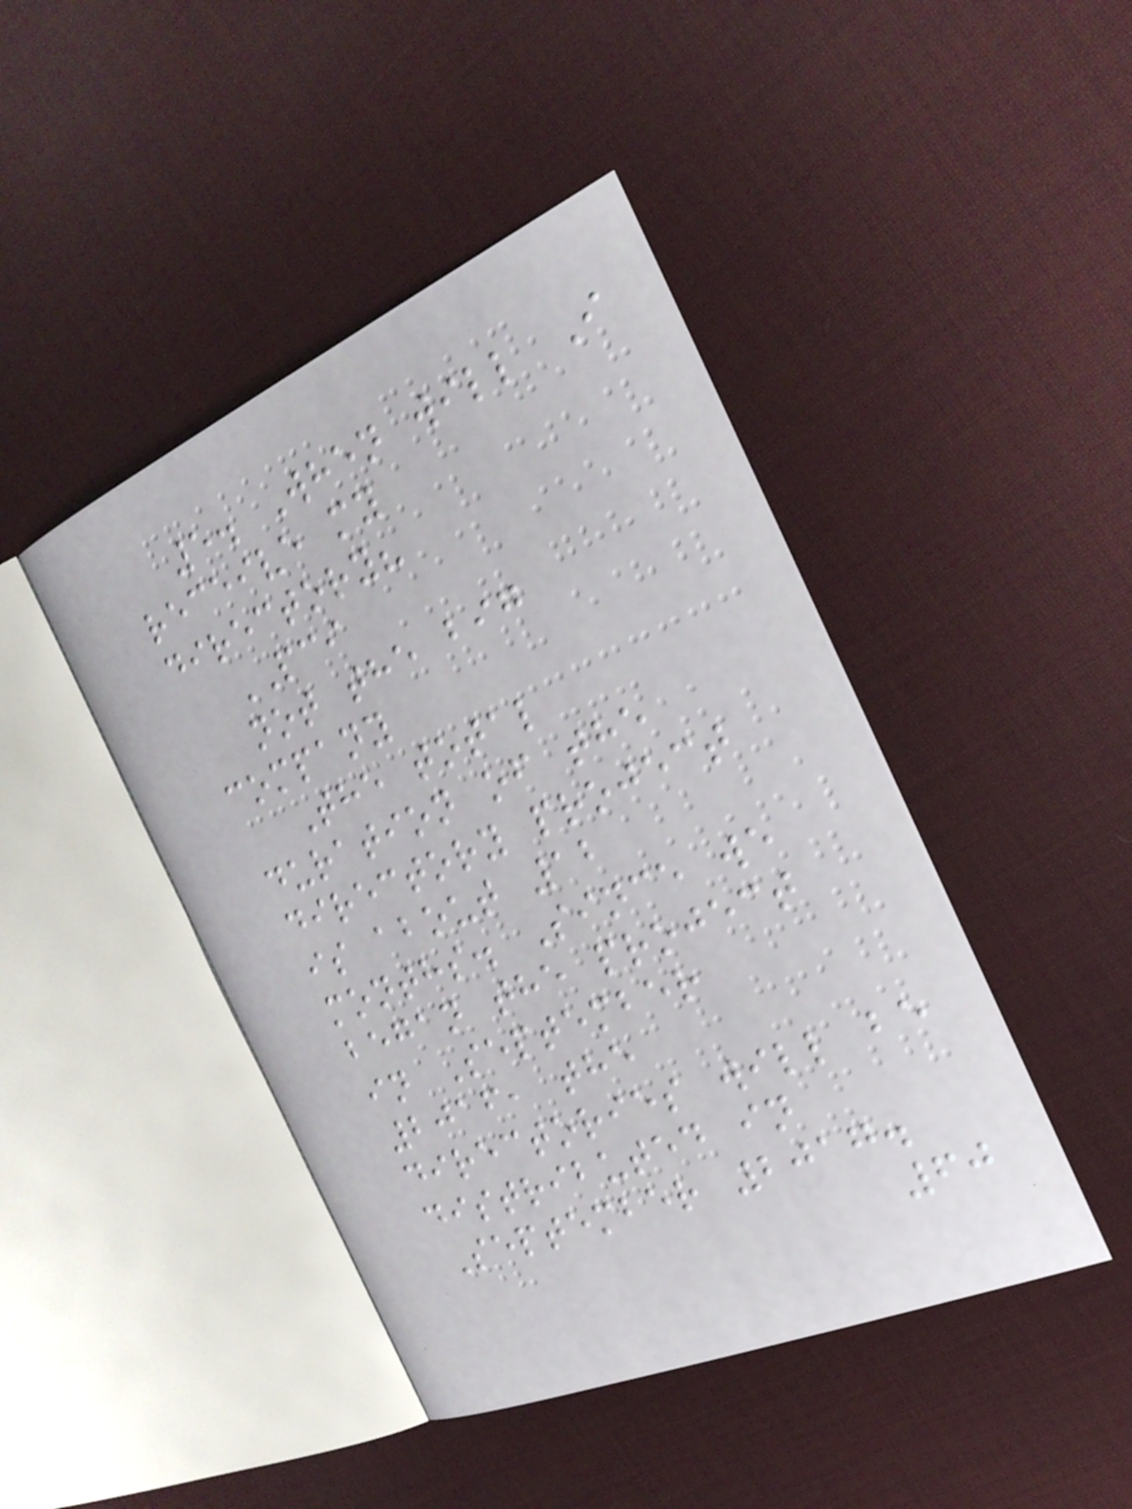5. When will I
receive my
directory?
PCI
not the big
company
The total
duration of the
directory project
is about 12
months. Since we
began the project
in September
2016, the
directories will be
distributed in
September 2017.
60
